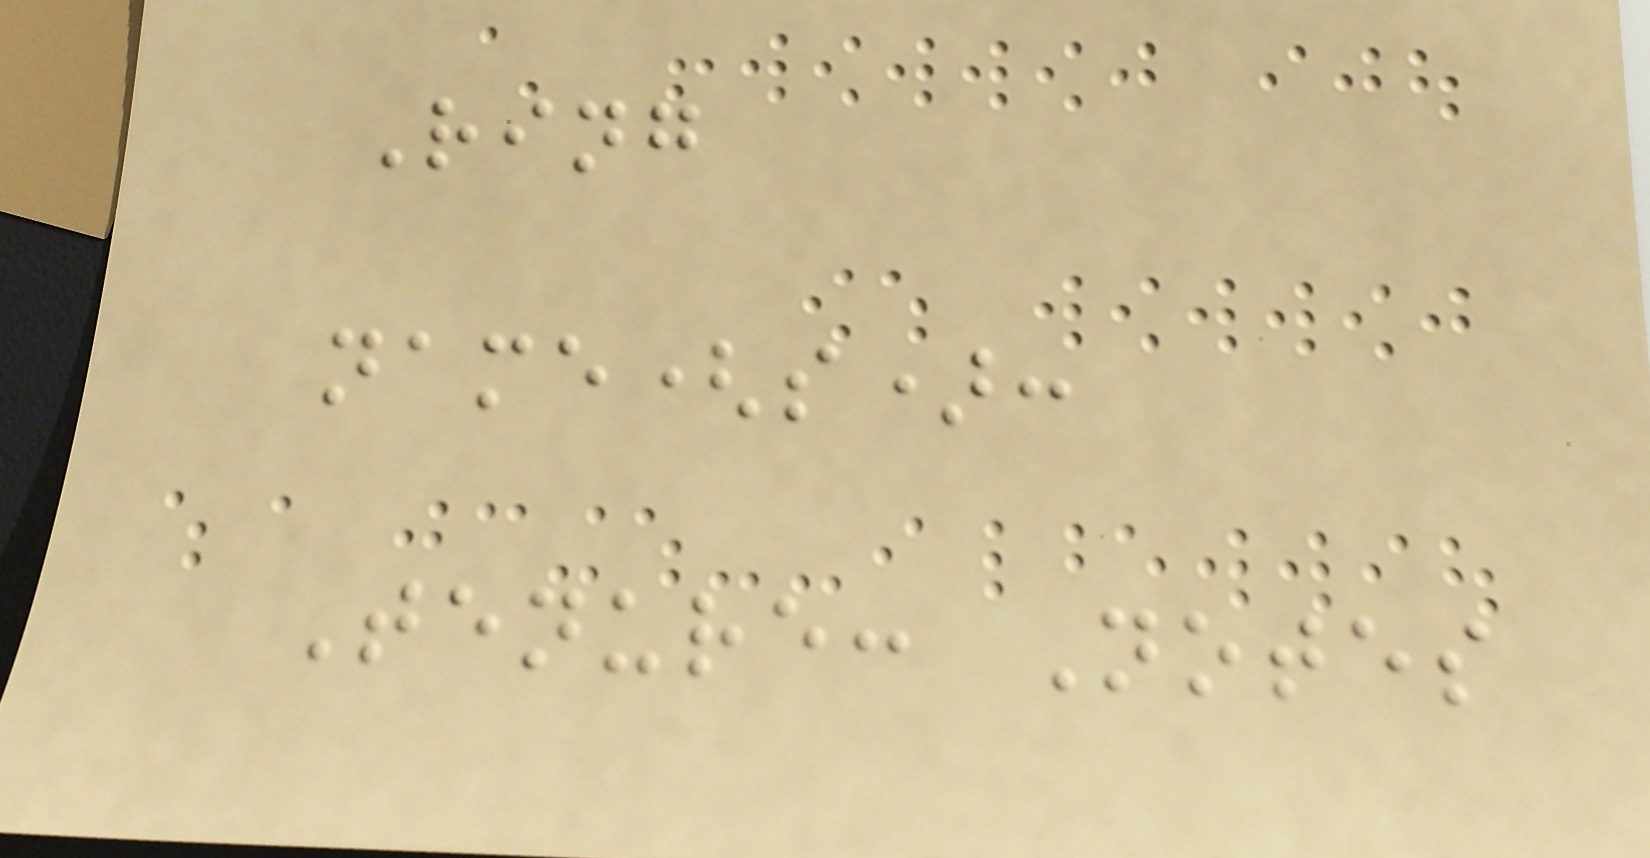Ring
name(s):
Tenure: Notes
